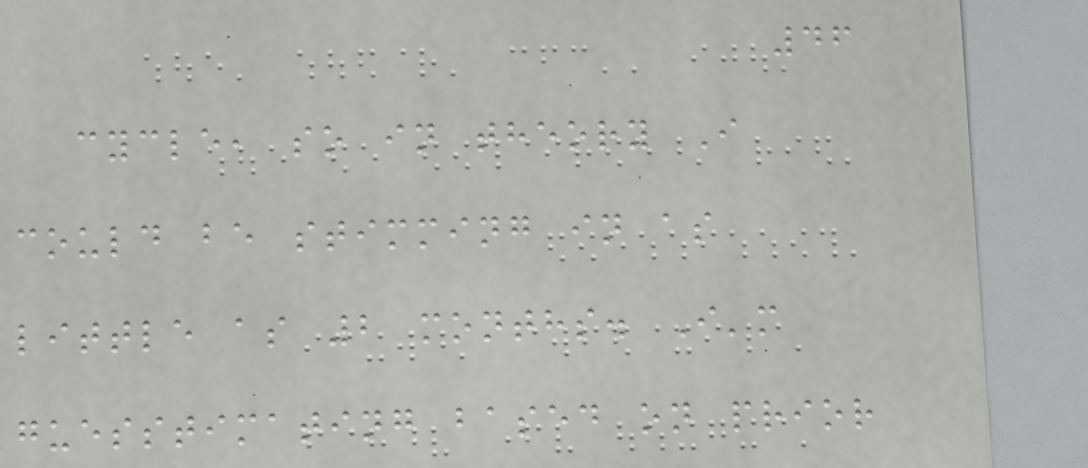46
cycle, so in theory I
could be stimming in as
little as 2 months. I'm
guesstimating based on prior
